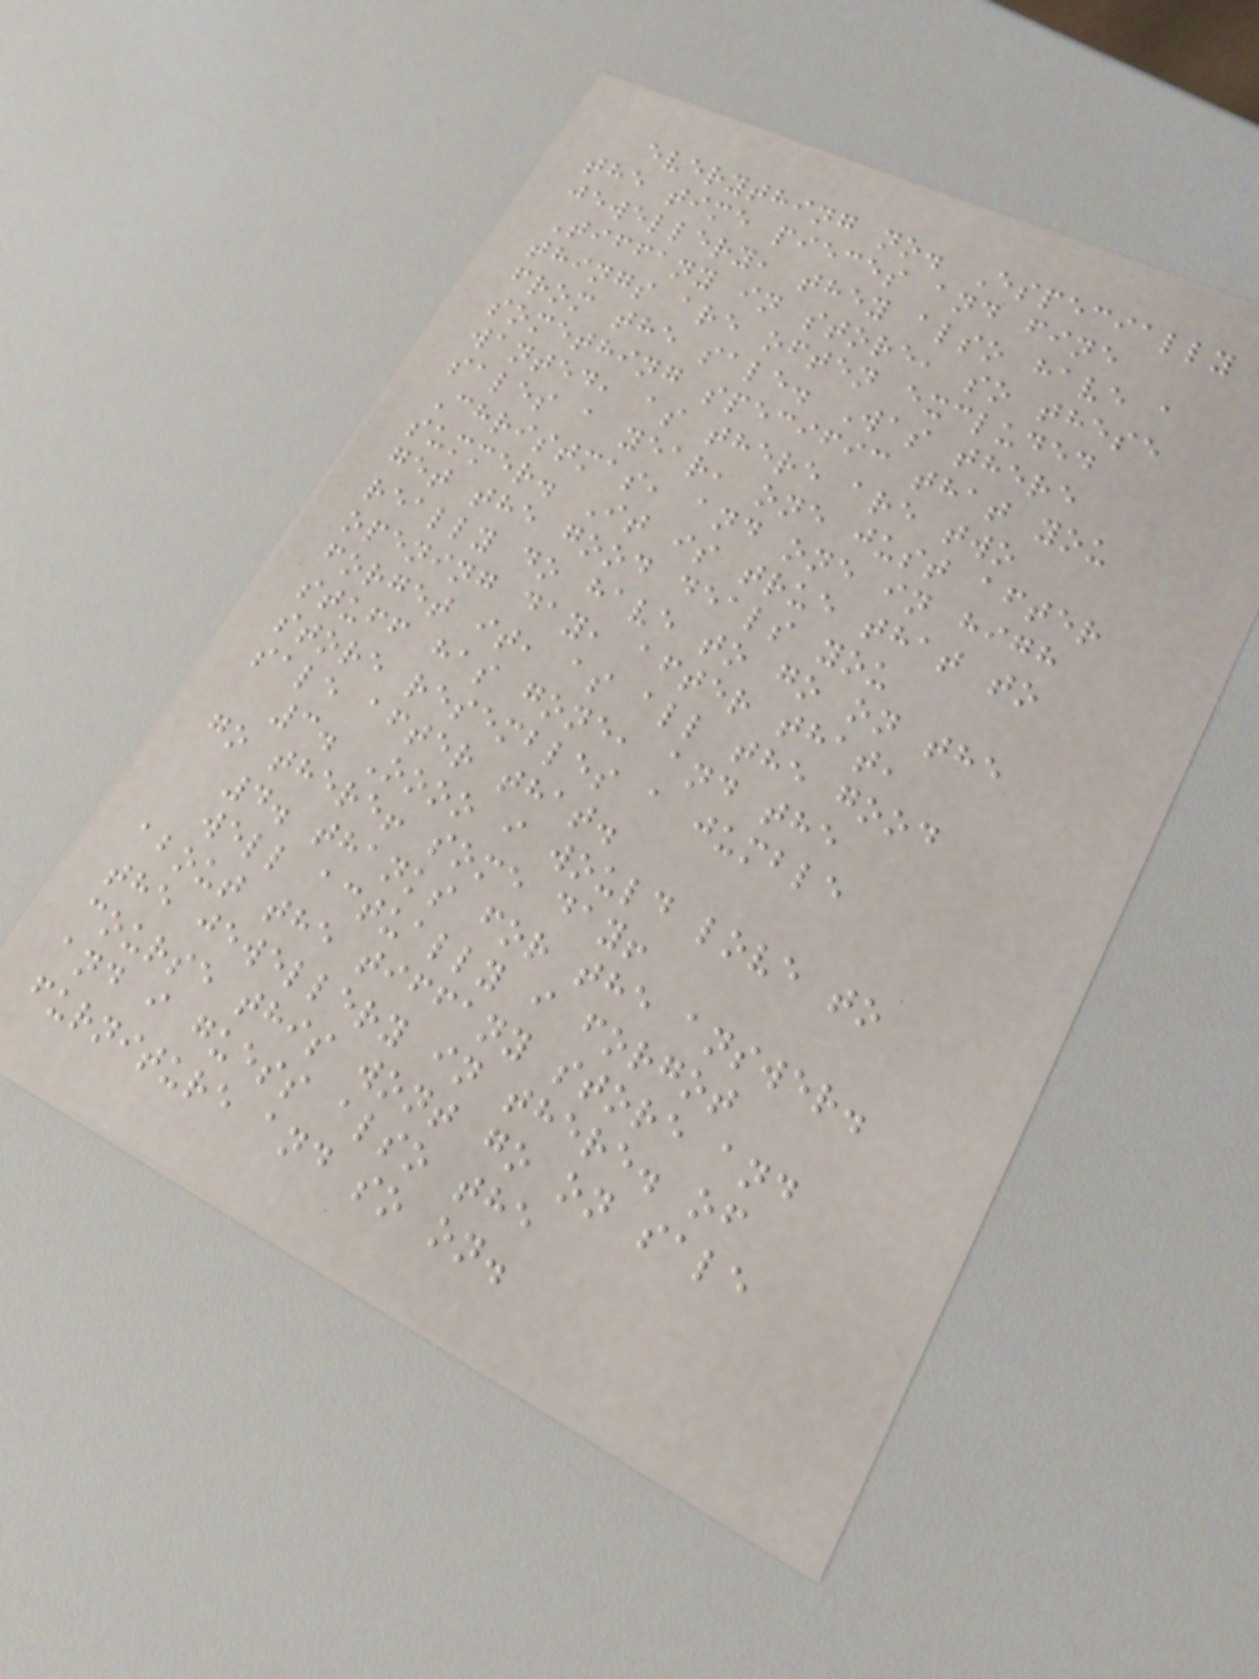everything no. Especially
the time pieces and fine
jewellery, they also have a
Tiffany in store, so these
things are often excluded
from the sale. Was there
something specific that you
wanted, as there are two
sales a year, one just after
Christmas, and one in high
summer. It is true that to
get the good deals you
really do have to go on the
opening day, after that,
forget it, as all the good
stuff has gone, and the
store resembles a jumble
sale after that.
3. Oooo i would love to
go there! some day!
4. thanks for the answer.
well actually i forgot
about the tiffany store and
the jewellery in there. of
course this wont go on sale
and i guess also the
furniture and so on.
